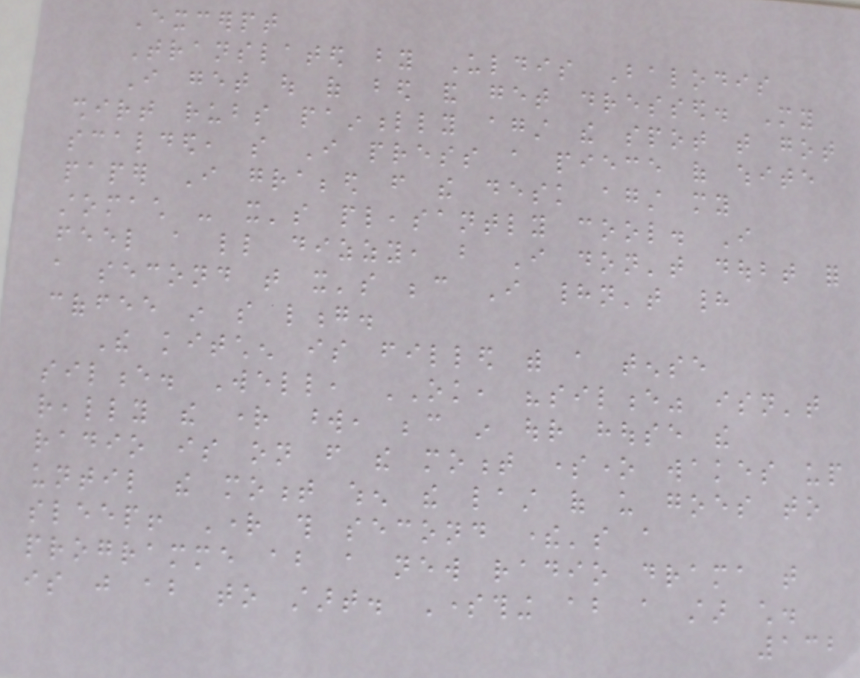Excerpt
Translated by Uldis Balodis
I get out of bed and get dressed. My
shirt rubs painfully against the spot that got
scalded, so I press a piece of white
paper I grabbed from the desk against my
stomach - it's pleasantly cool. I
feel a little dizzy, but I don't doubt for
a second that it's because I hadn't had
coffee in so long.
The kitchen is filled with a tense
silence. Well, OK, "silence" isn't
really the right word, because in our house the
radio is on from the moment someone wakes up
until the moment when the last of us goes to
sleep! Right this second there's a
programme about a new radio drama that
is just about to start. Something about a star child.
132
